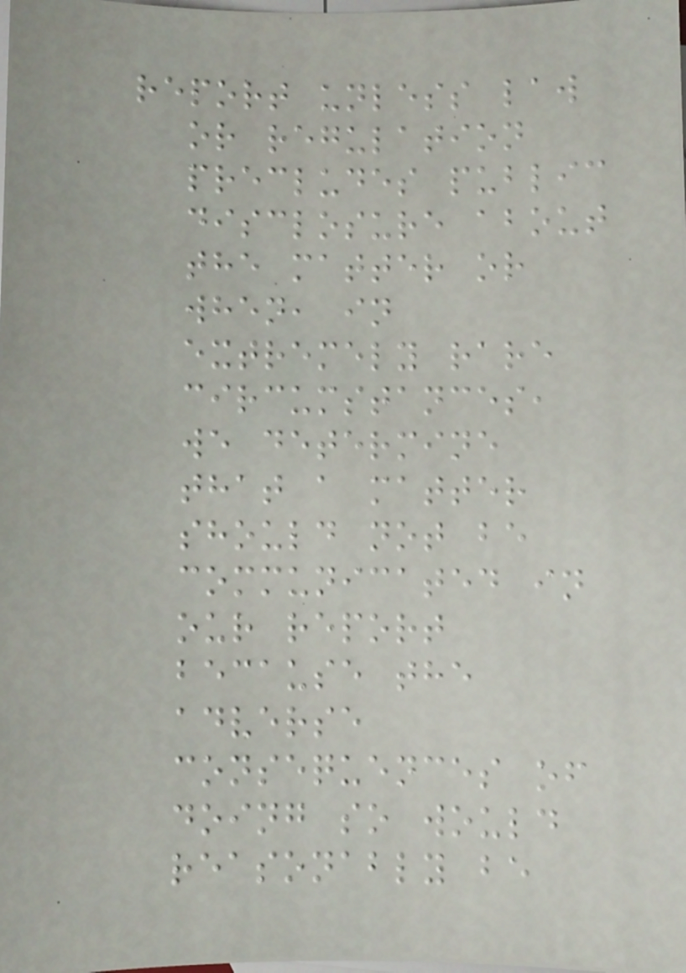report unless law
or regulation
precludes public
disclosure about
the matter or
when, in
extremely rare
circumstances,
we determine
that a matter
should not be
communicated in
our report
because the
adverse
consequences of
doing so would
reasonably be
